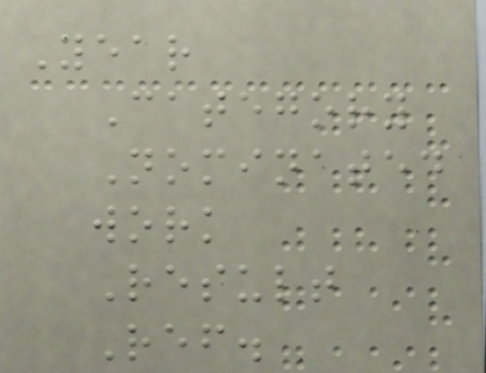Year
Category
Nominated
work
Result
Ref.
